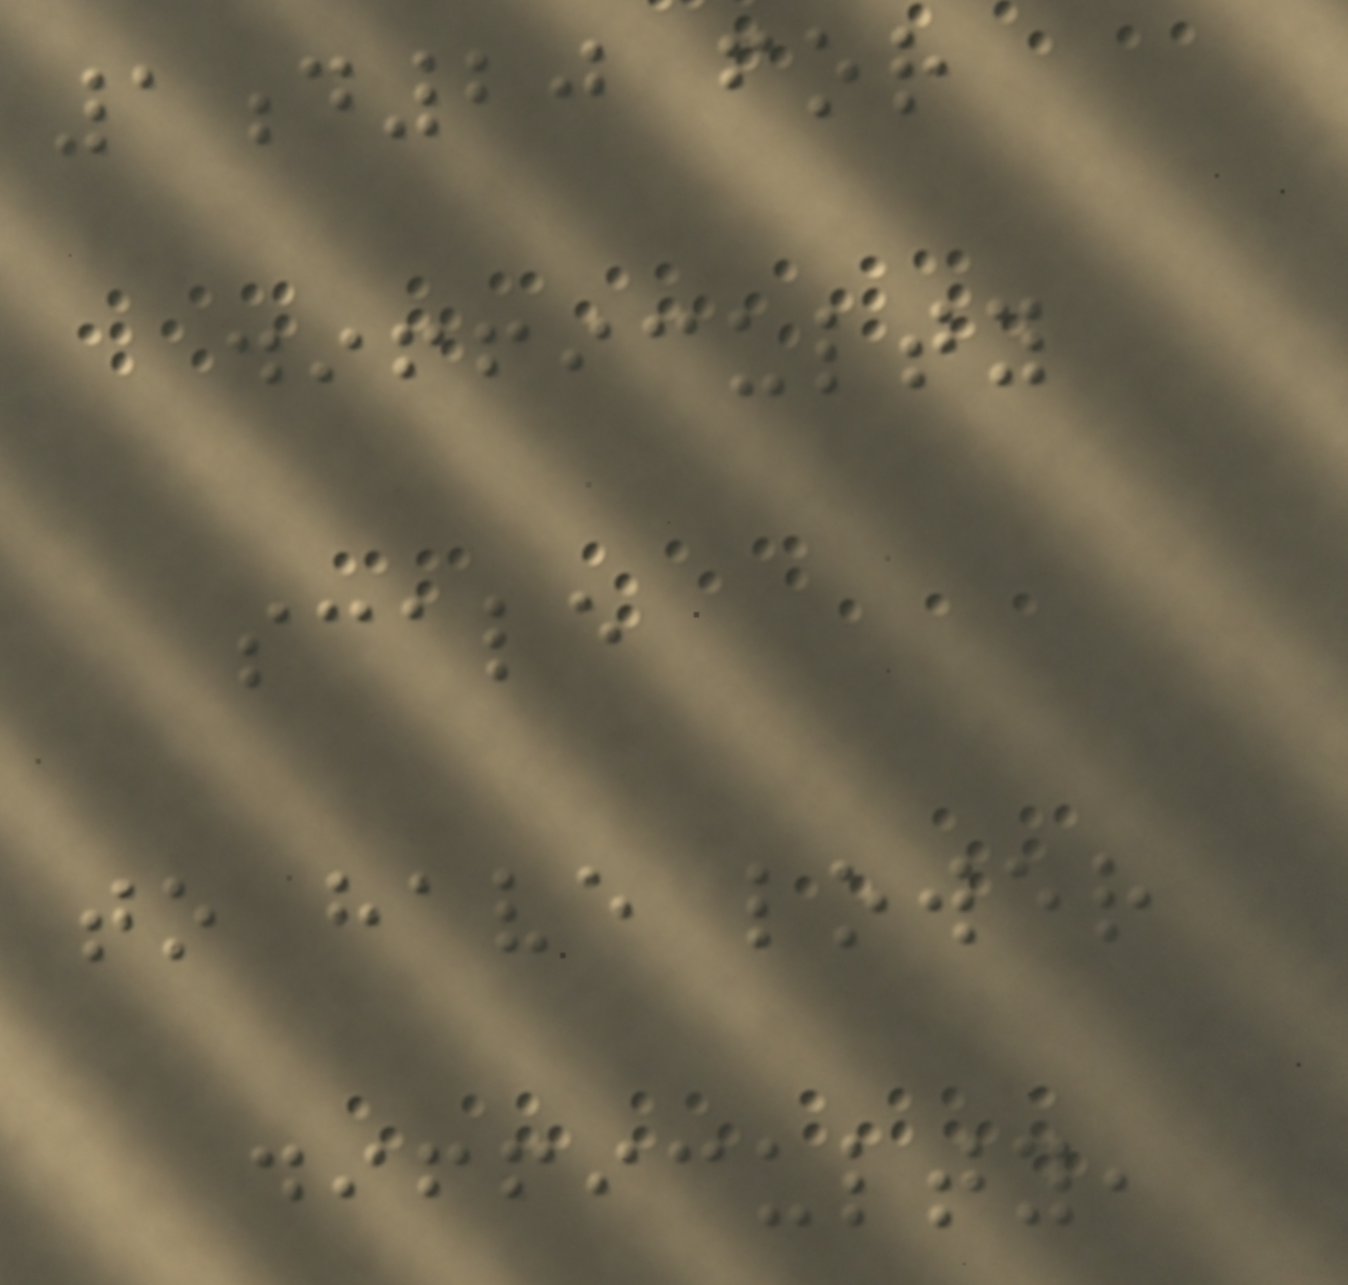1d20 for
difficulty
scale
to have lower
difficulty,
